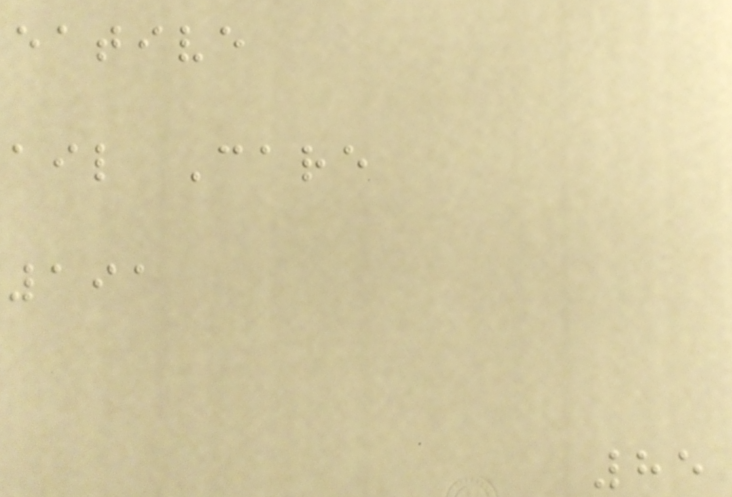eative
ail Care
191
85
